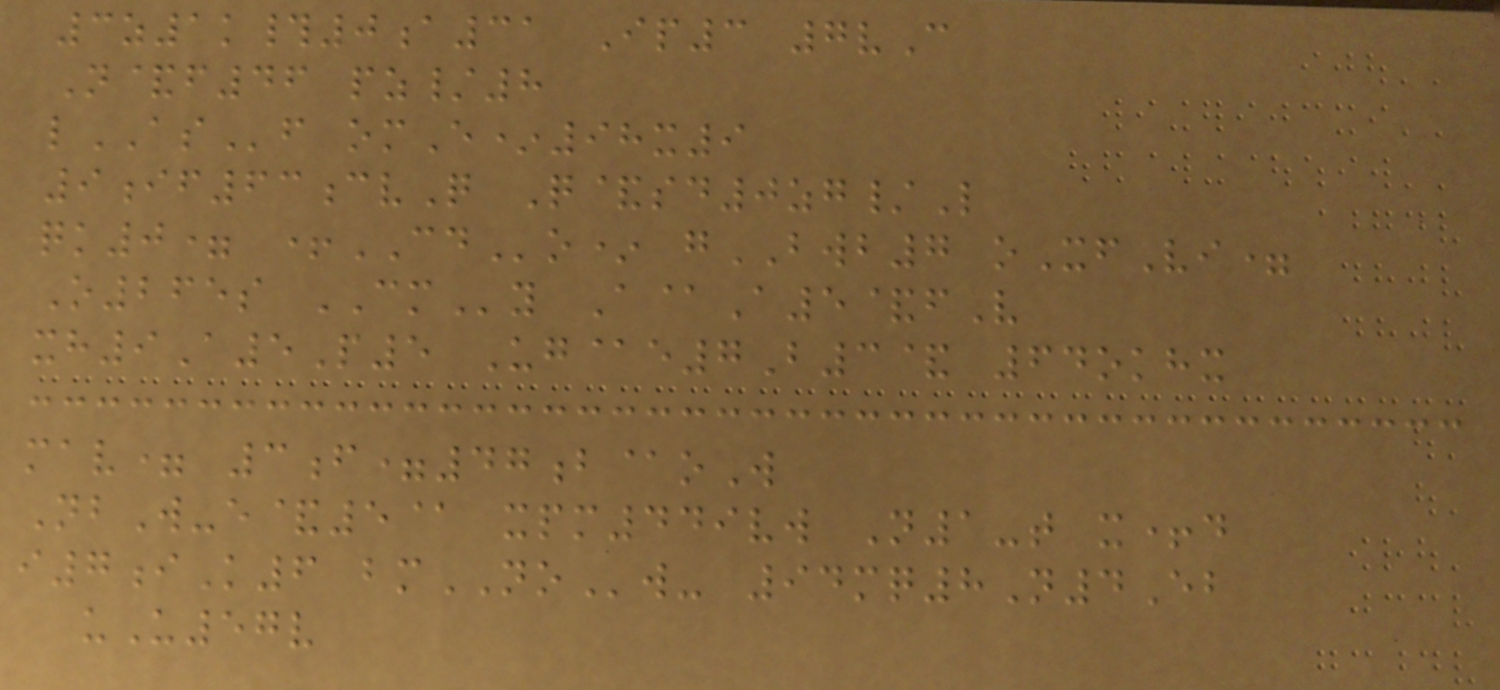3z1k#0a31 Ip3 7vC
N&f46 pz/8
lASf omE*98x9
9if63cvQ Q&sd0zg/L
qk0= +CDo* gBWB7 oXfVi=
O265s CMy A@A5&fV
xh9A5P5 Ug@e7B3& 64okhx
mav= 3f=47b@oW
NbW-e&5@ xpm449vw N1-t x+d
i7iK6 bmNOw- 94mq8N4Eb
uU57v
